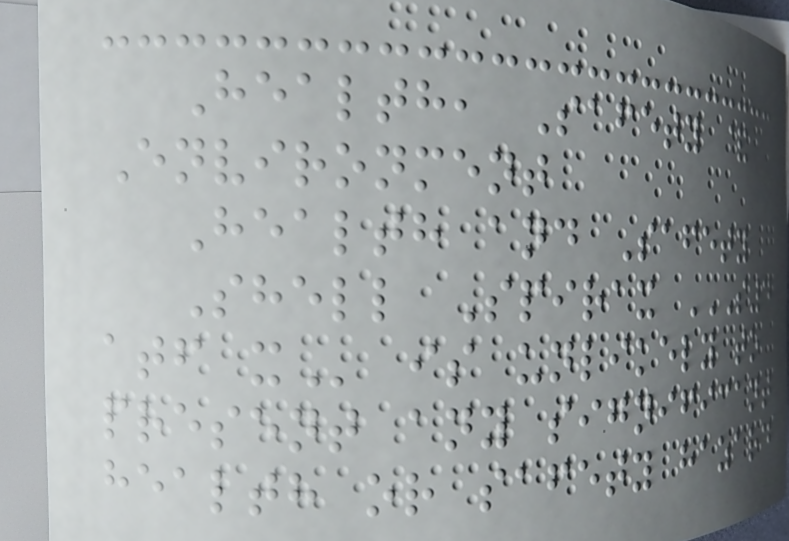Health, Safety &
Environment
Health and Safety
Shell Spirax S4
ATF X is unlikely to
present any significant
health or safety hazard
